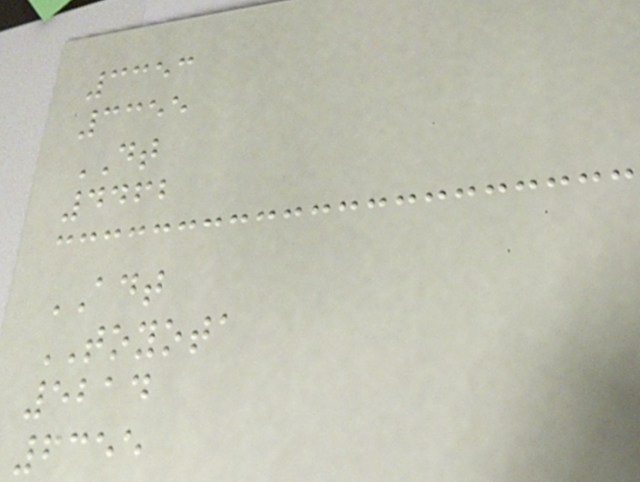3353
3355
DT
4462
ADT
TOYOTA
5214
6355
